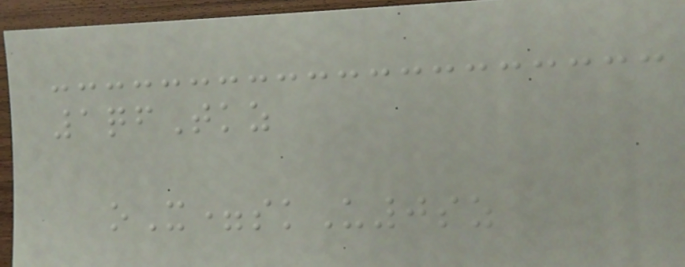1qfTkz
oX=skU0sz
